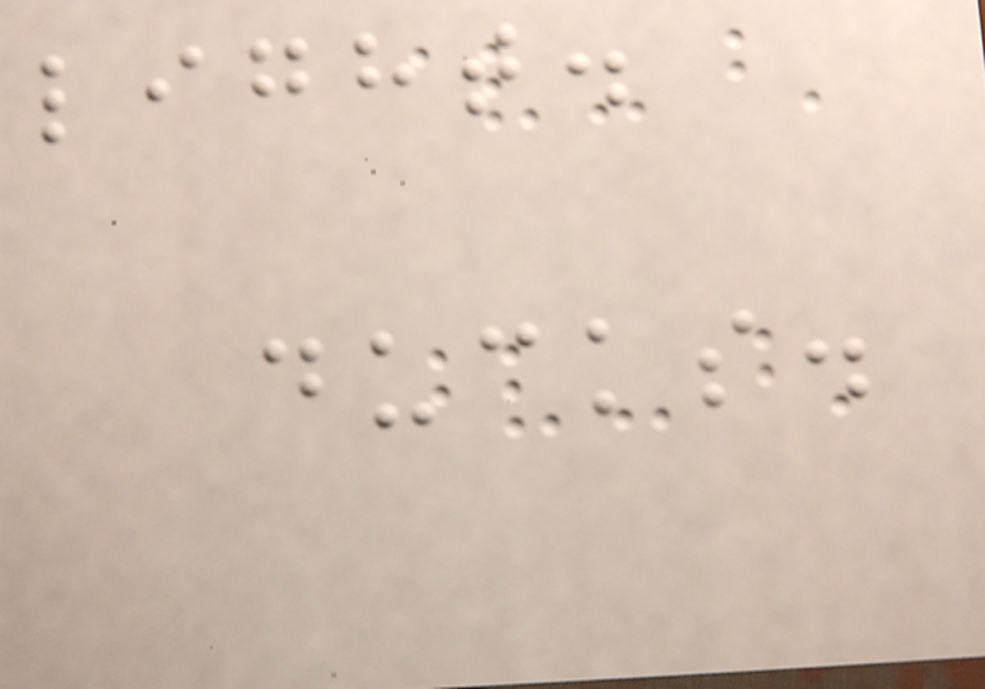light.
ducks.
